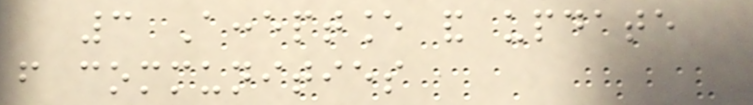3 Acceptance and update
from communities
